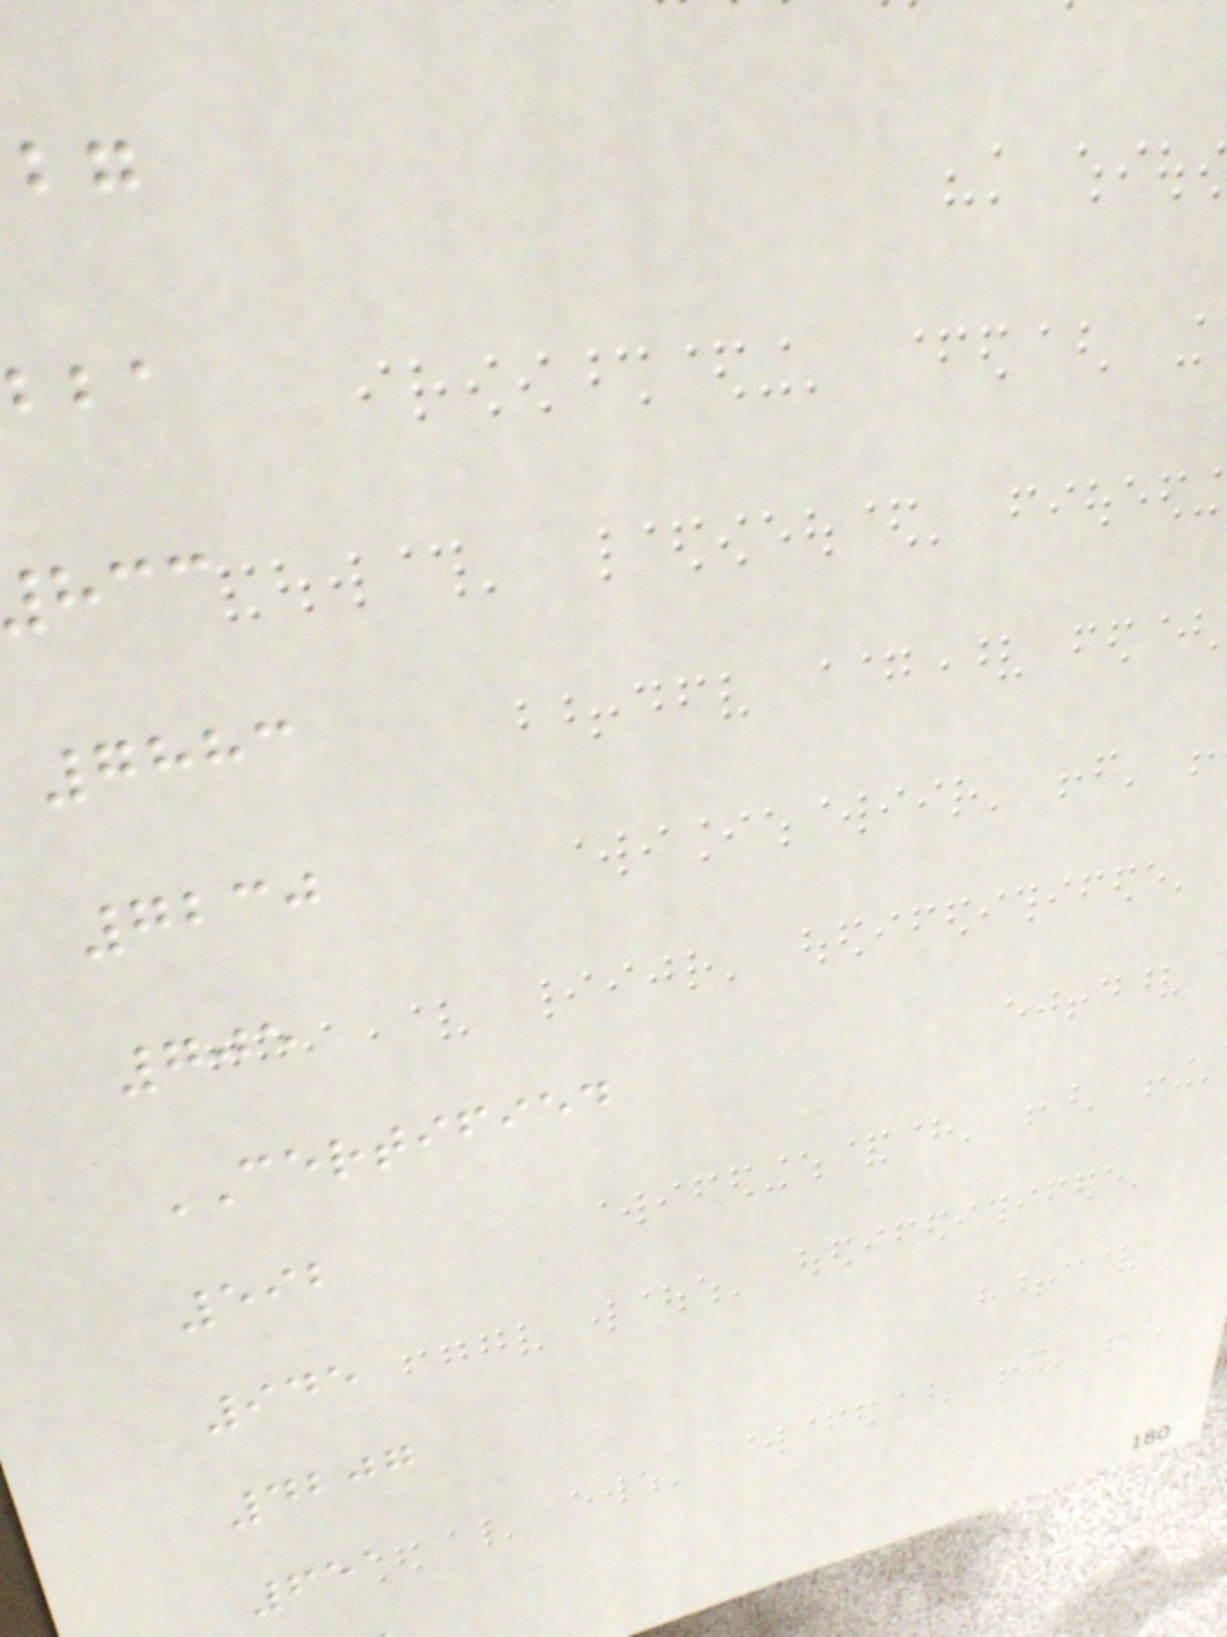7883
7230
705
CERTIFIED
592
945
4207
651
